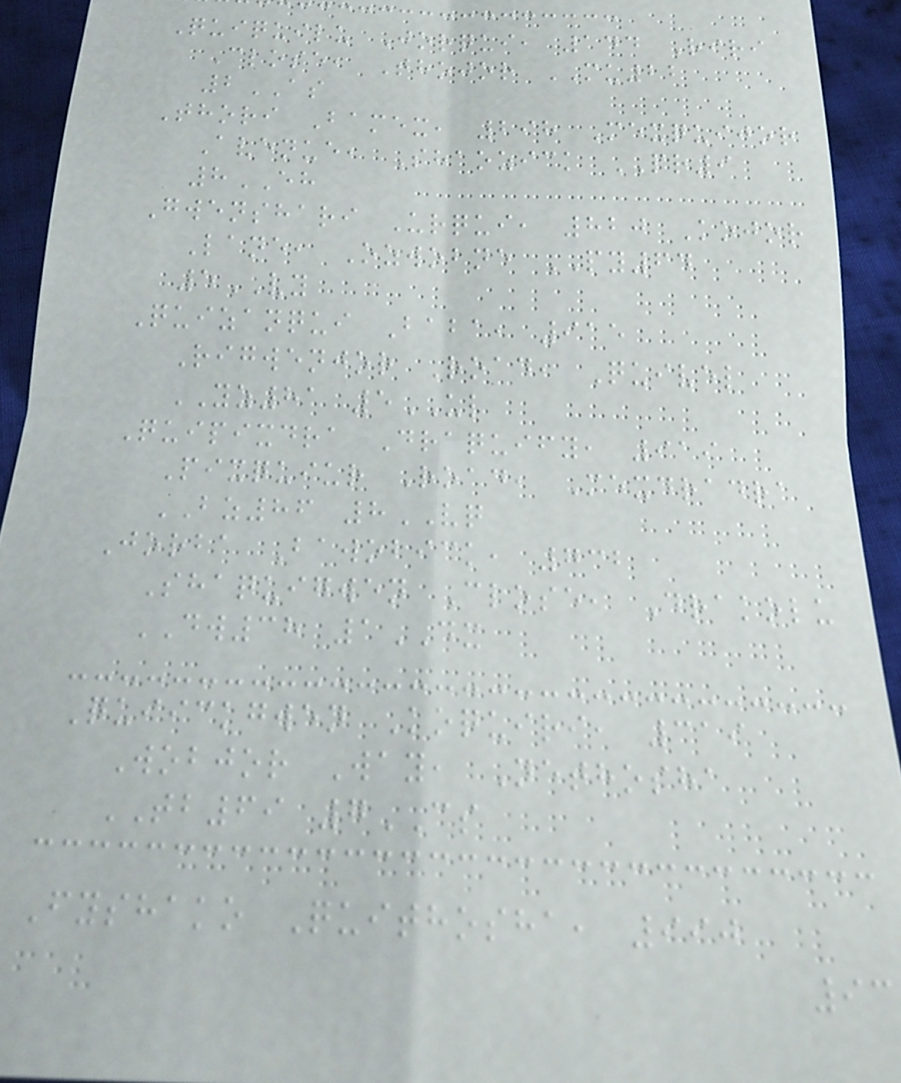Quiquilu Jorqui, 144 Riri
Close, Thojor MU22
2AS
Thori Bamex, 298 Mexquijor
Avenue, Shaozick PR9
8EH
Gwenshari Urqui, 820 Kojor
Lane, Ozwobne PY64
5VY
Quizanqui Baba, 915
Rigwenjor Road, Quivel
YZ81 5UL
Quipixdra Draquify, 919
Pixquiur Road, Mexdradra
BZ86 8VQ
Jorba Bawobick, 732
Shaquigwen Close, Drakolu
DW38 1DX
Quiickgwen Koquiri, 319
Wobjor Way, Nethosha
TB69 7CS
Fyshako Quithosha, 990
93
